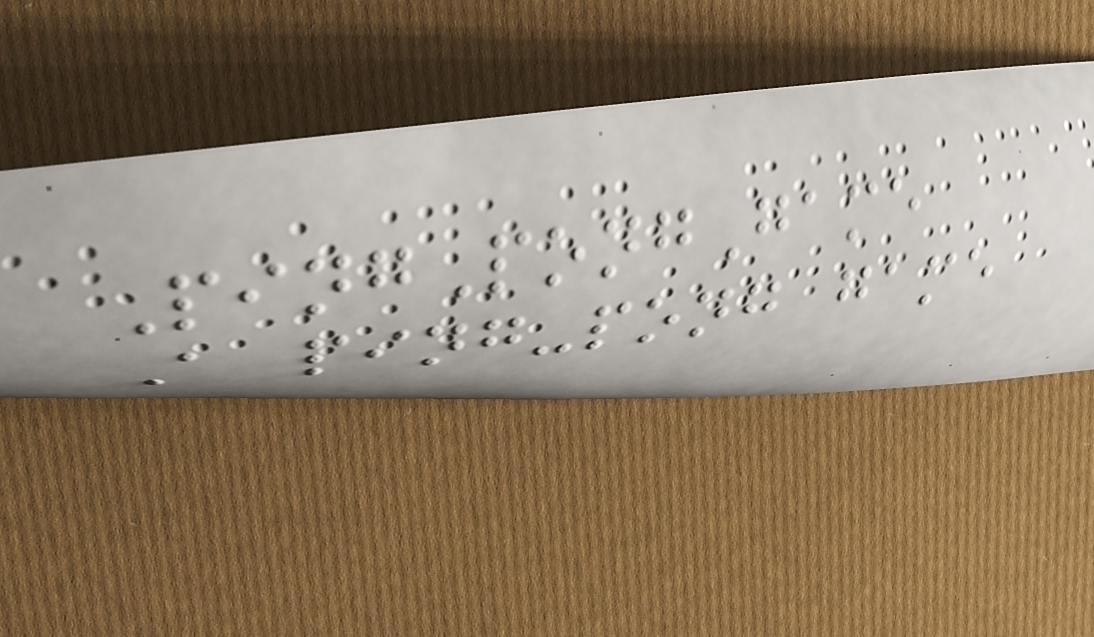PingPongGame
A ping-pong game
